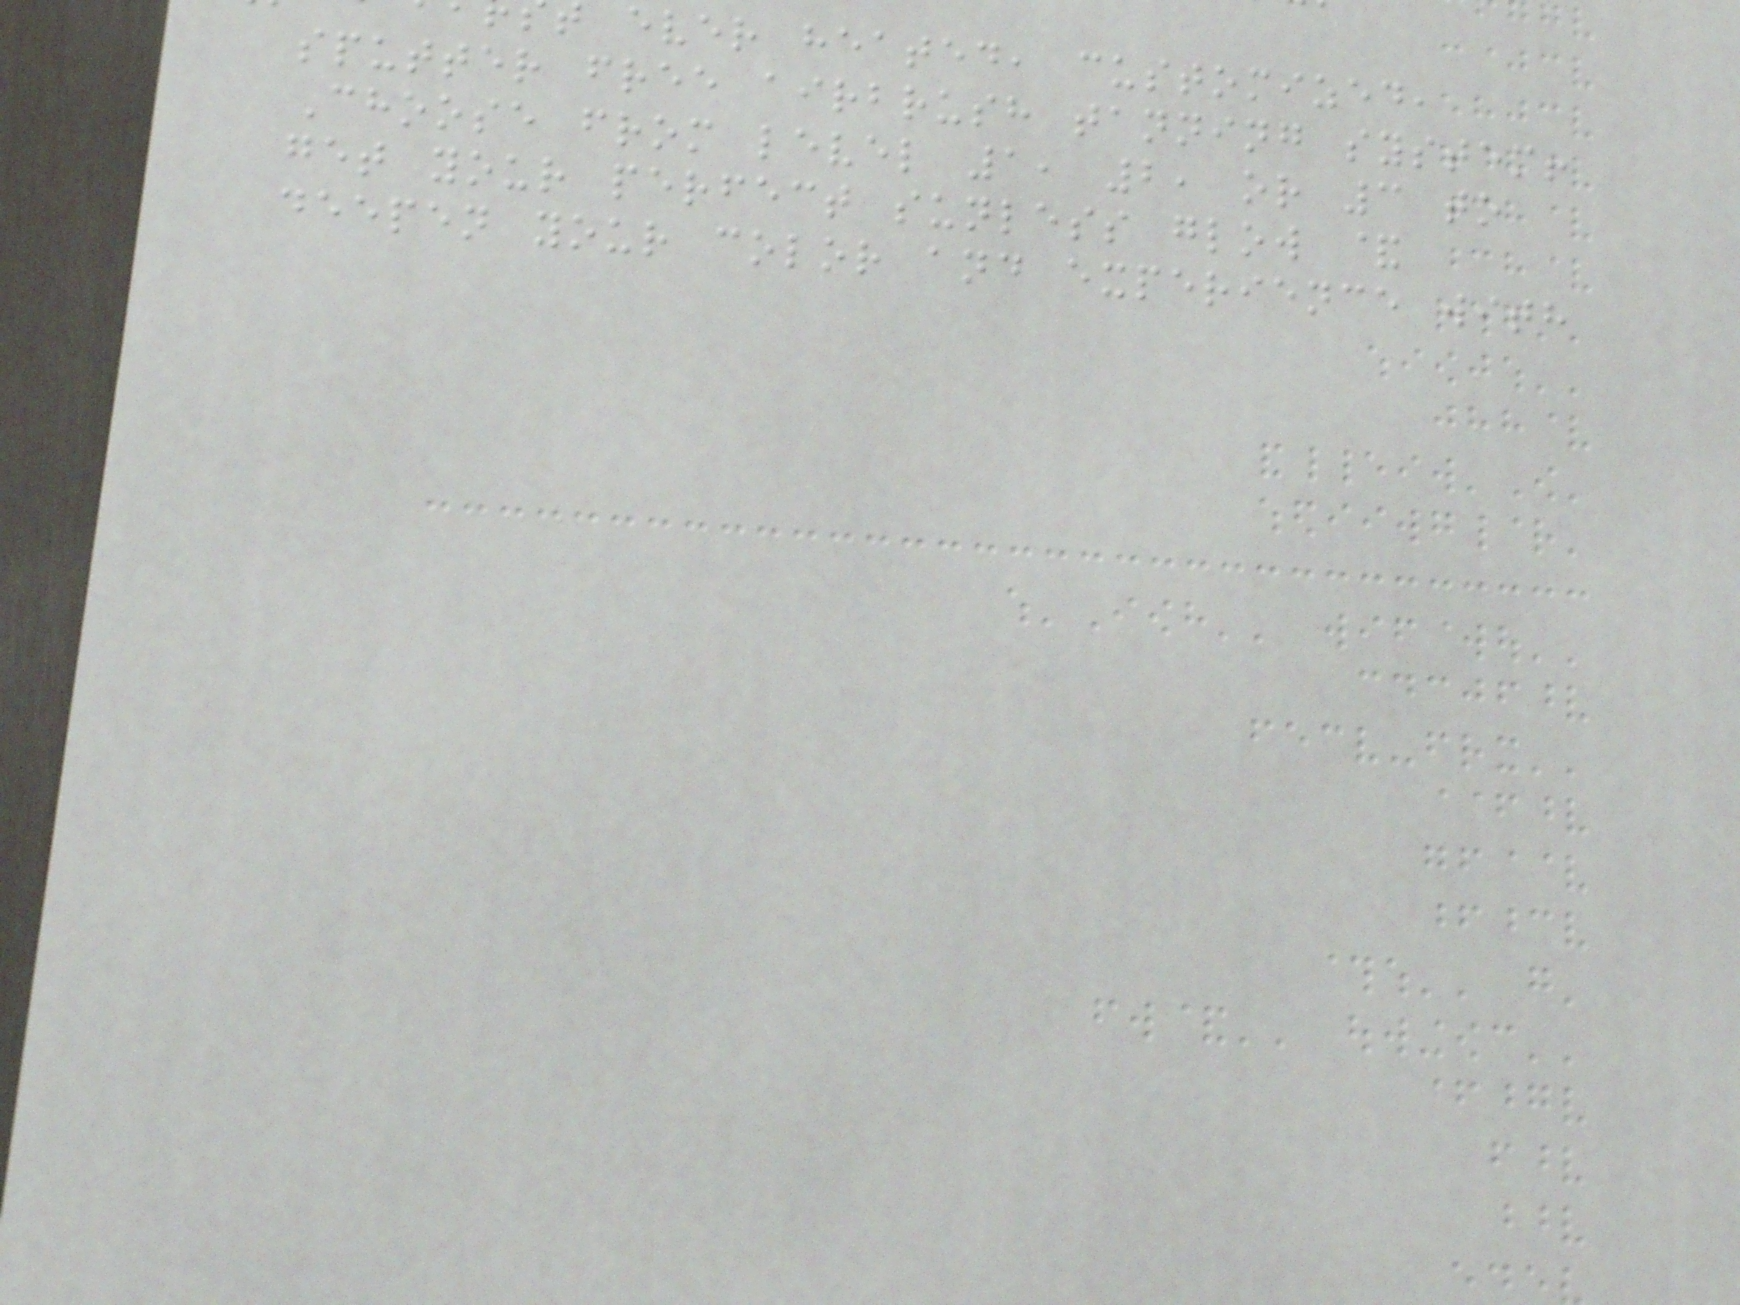ever heated, customized,
sputter free airbrush tanning system!
Choose from level 1, 2, or 3 to
get your perfect sunless glow &
deepen your color and experience with
